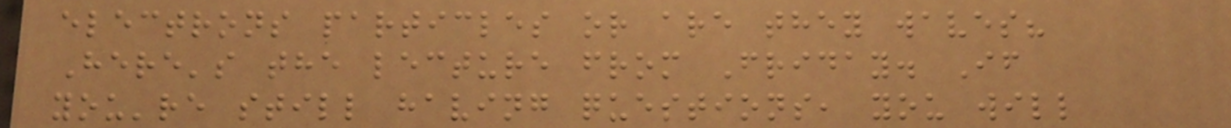electrons particles or are they waves?
Here's the lecture from Friday. If
you're still having questions, you will
